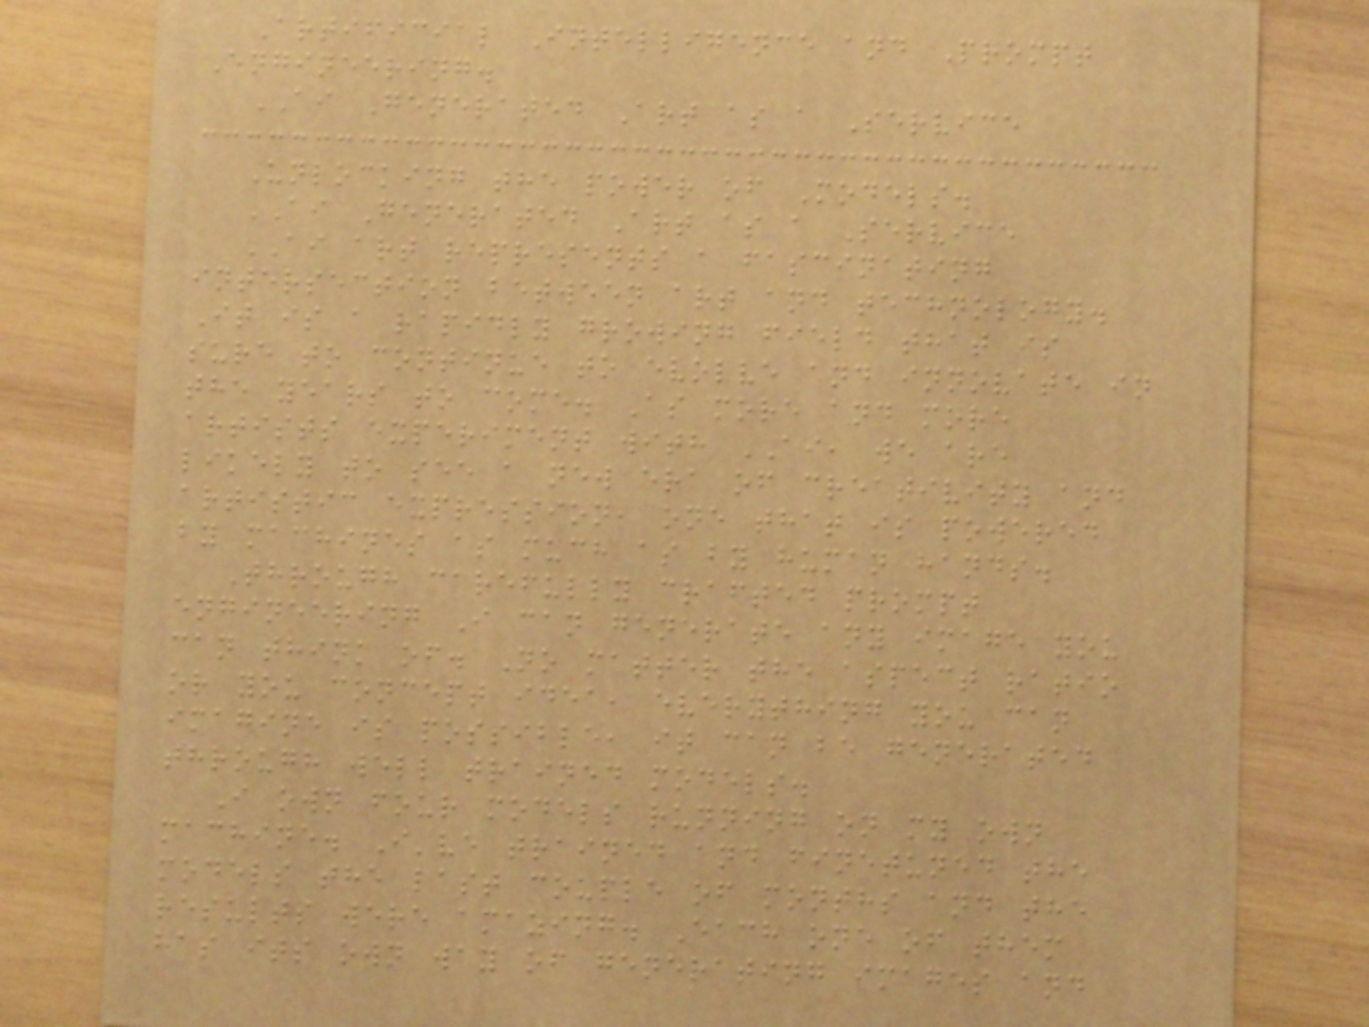Artificial Intelligence and Prompt
Engineering.
AI Generated Art as a Service
Unlocking the power of Models.
AI Generated Art as a Service
AI art represents a fascinating
intersection between art and technology.
It is a rapidly growing field that is
sure to continue to evolve and innovate in
the years to come. As more and more
artists experiment with AI, we are
likely to see a new era of creativity and
artistic expression, one that is powered
by machines as much as by human hands.
Through carefully crafted prompt
engineering I can generate any image you
can think of. No matter the aspect ratio
or you concept idea, everything you can
imagine is possible, it can be generated
through well trained models.
I own four models running on my own
machine. I've trained and finetuned the
models the last couple of months and the
results were amazing. Each one of them
has its own way of generating images and
